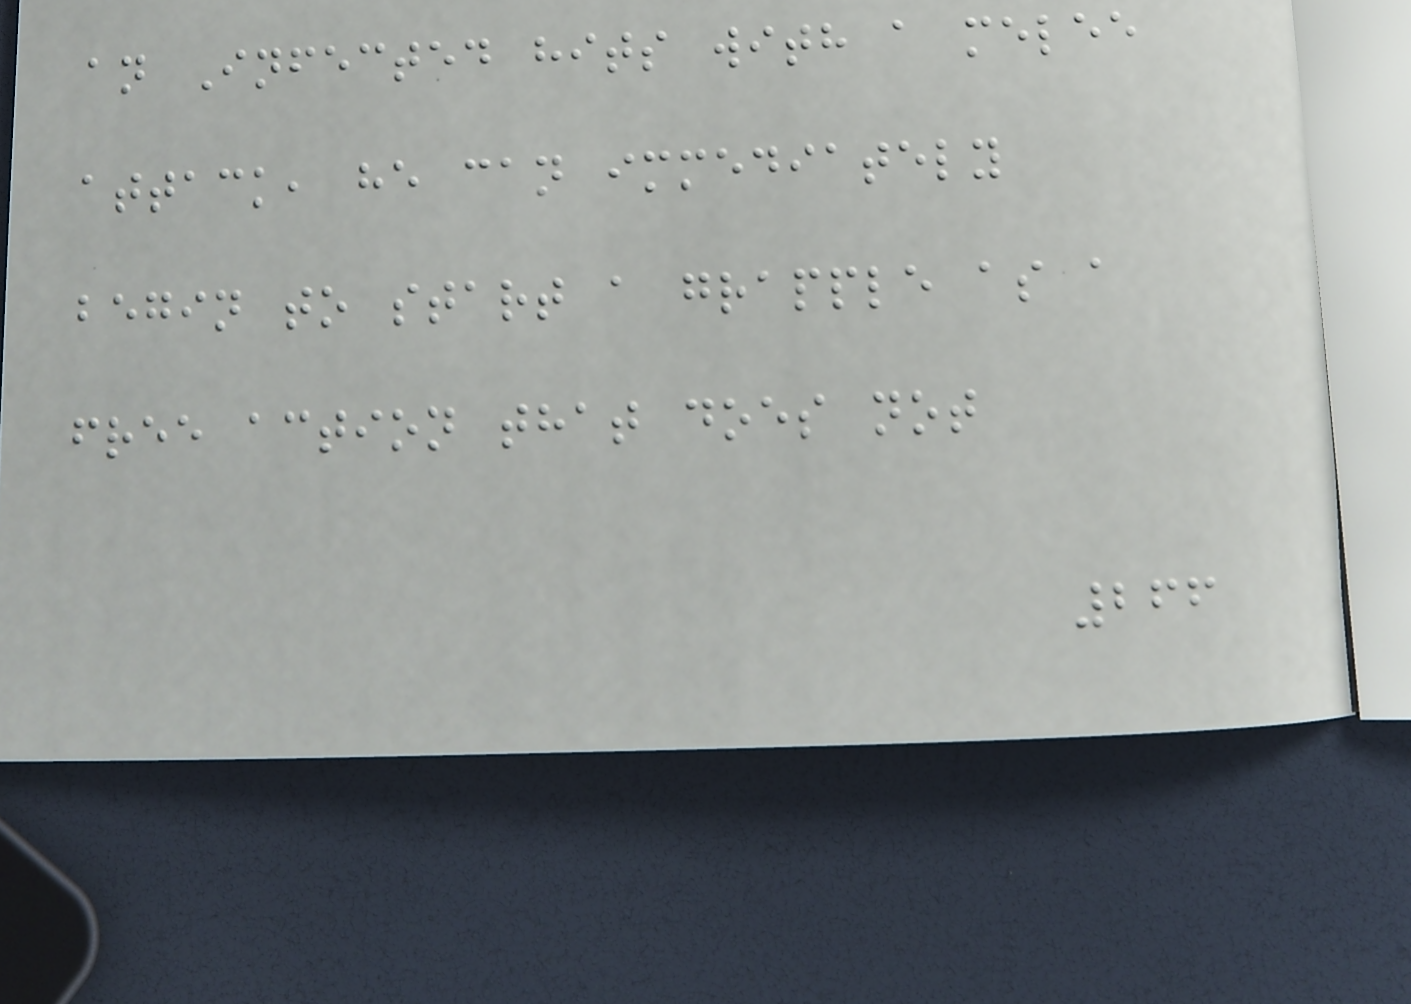an Infected hits with a melee
attack, he can immediately
begin to start a grapple as a
free action that does not
266
